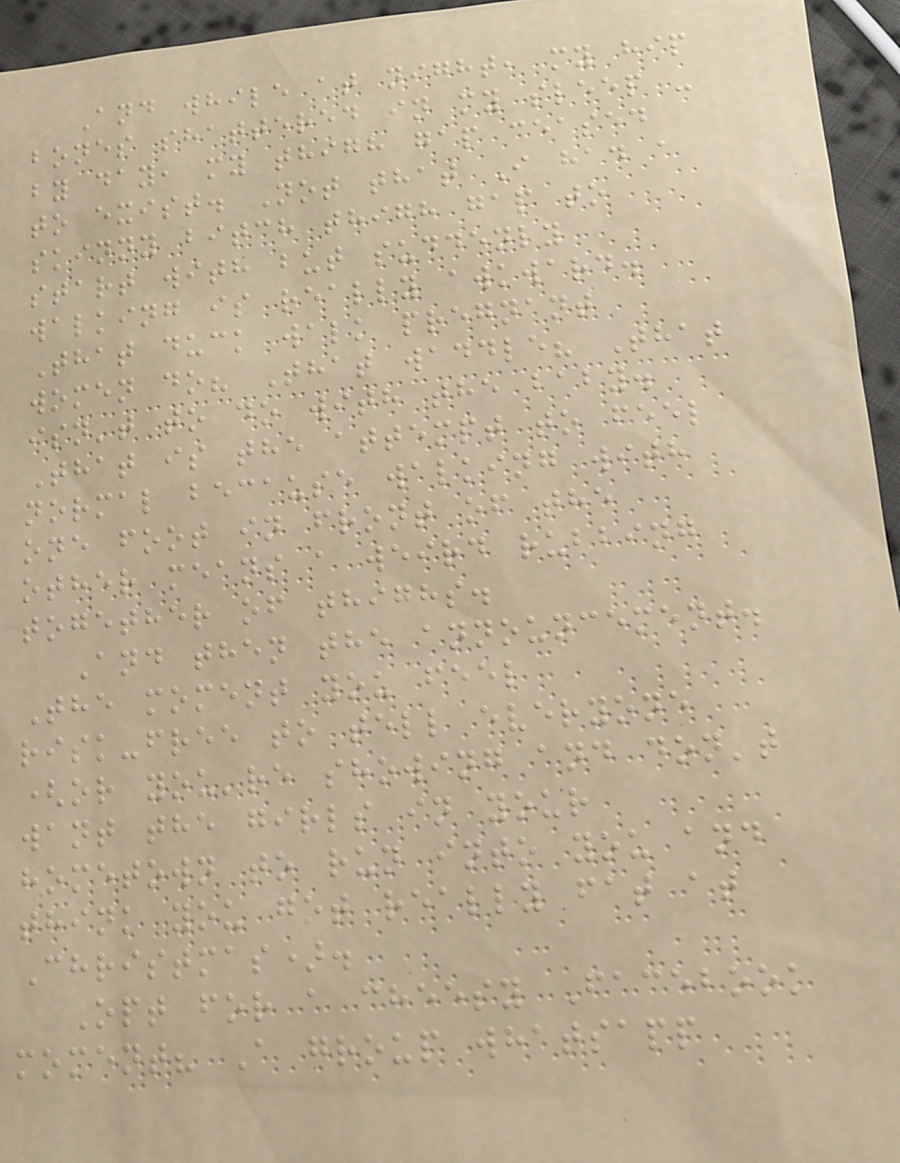And while at night, my hip
bones shattered in my sleep -
by day, my thigh gap ceased
to exist. Not that I had a
skinny bitch thigh gap to
start with but suddenly
walking is really awkward.
That duck walk pregnant
women do? That waddle? That
isn't to do with the baby.
That is the attempt to feel
normal because walking with
one foot in front of the
other means a weird rubbing
together of thighs.
And then the announcement.
The moment you feel
risk-free to tell everyone
(or you're showing and don't
want the girls in your
hometown to run into you and
think you got really fat at
Christmas).
Opt for a cheesy Facebook
moment? A group whatsapp
